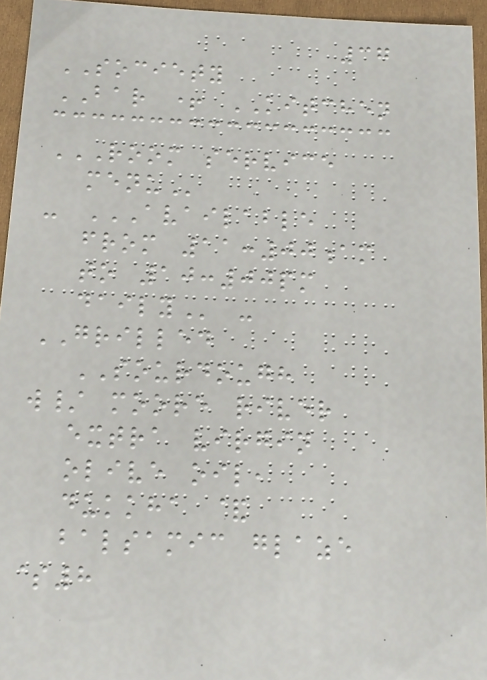37
SOCIETY
BAR + KITCHEN
ROOM SERVICE
MENU
- AVAILABLE
FROM 11:00AM
TO 10:00PM
DAILY -
GRILLED
SOURDOUGH
w/ moore river
extra virgin
olive oil,
dukkha &
balsamic glaze
$8
